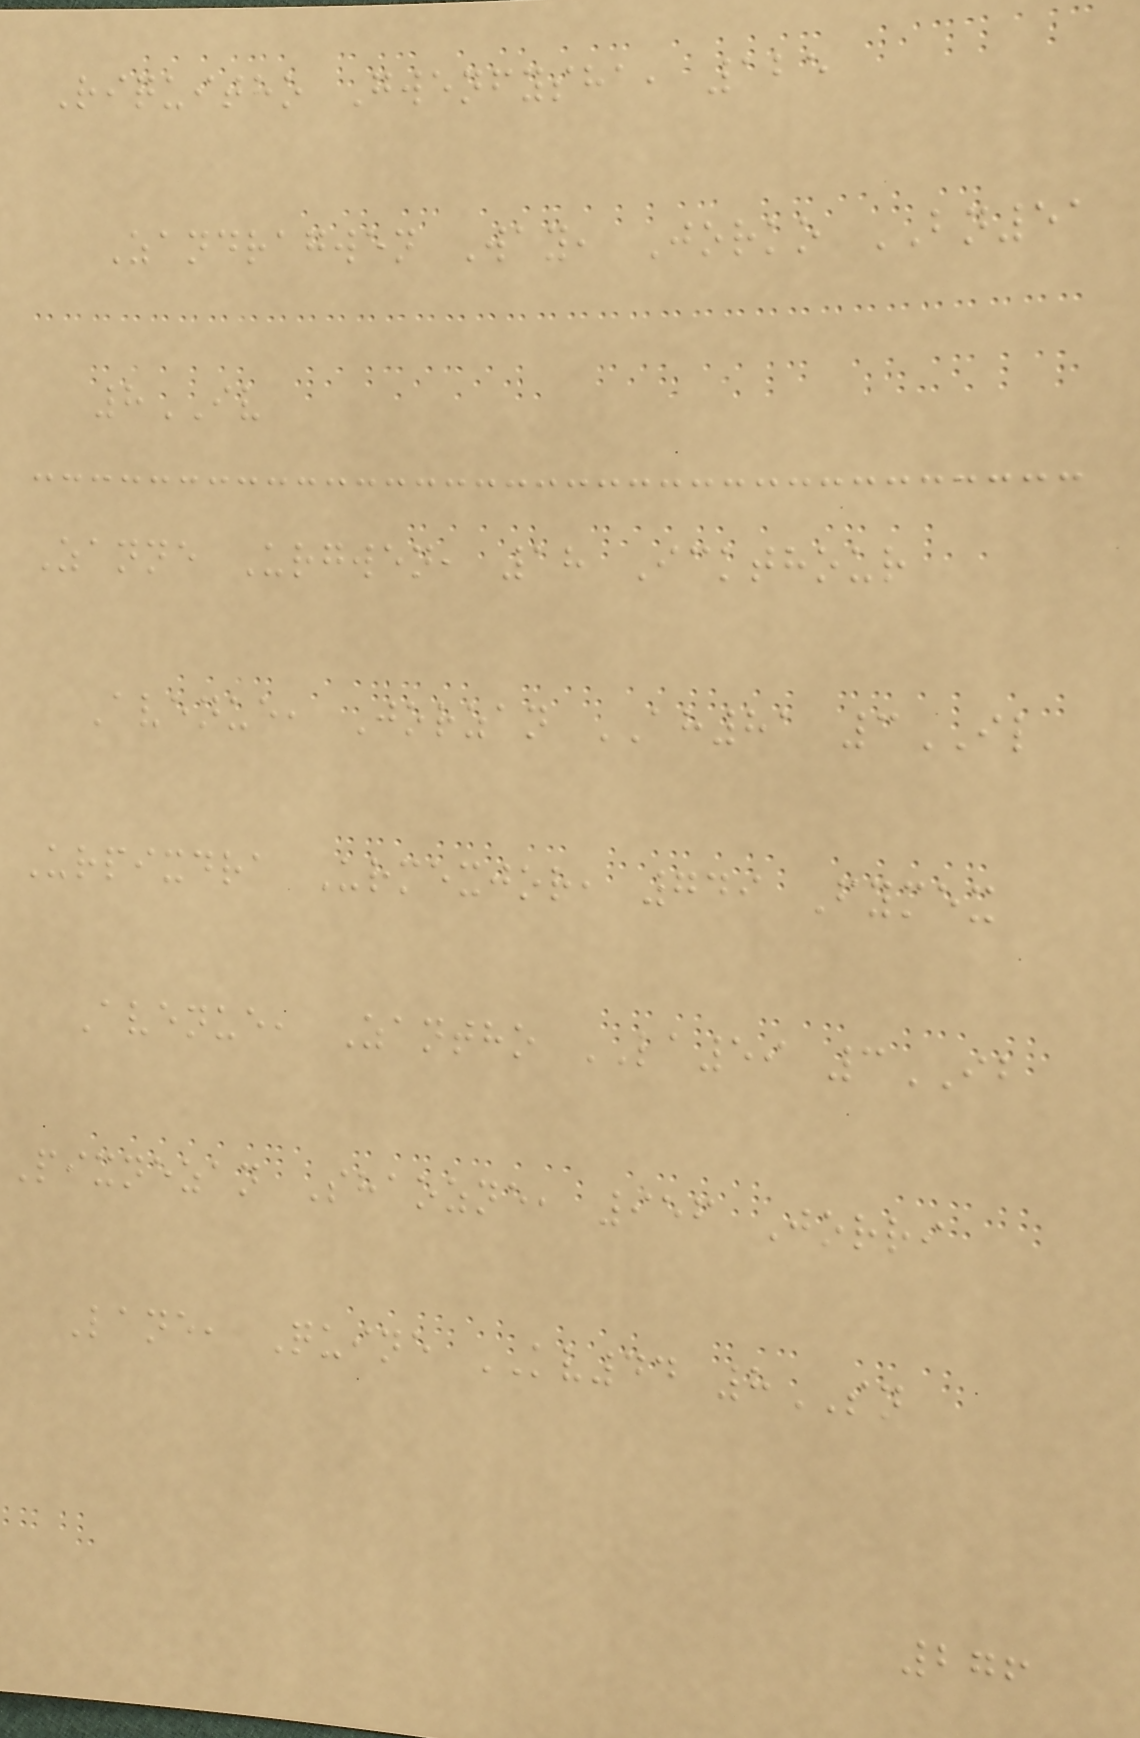Riquitho Gwenfysha, 125
Zandragwen Way, Jorko BN51
8IV
Zanne Urgwen, 18 Ickthour
Avenue, Jorzan AH81 3IL
Urpixdra Urmexjor, 749 Fymex
Avenue, Zantho LA59 3IB
Pixnezan Shaozne, 956 Jorri
Lane, Quine KV44 8SN
276
